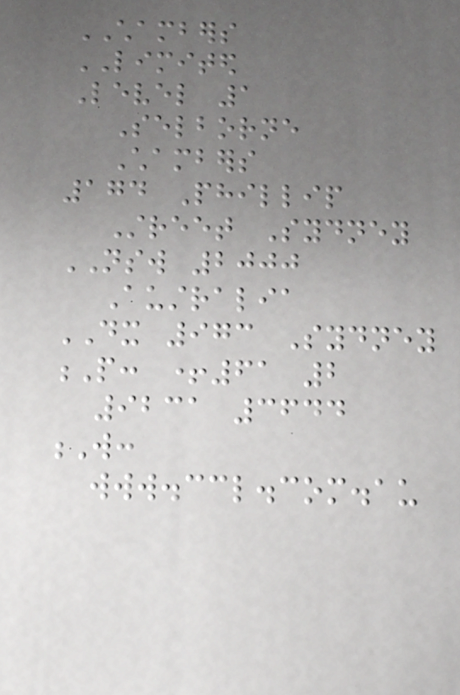CHAMBERS
LIMITED
Level 1
Selborne
Chambers
174 Phillip
Street Sydney
NSW 2000
Australia
DX 973 Sydney
P: +61 2
9231 3644
W:
www.ccl.com.au
